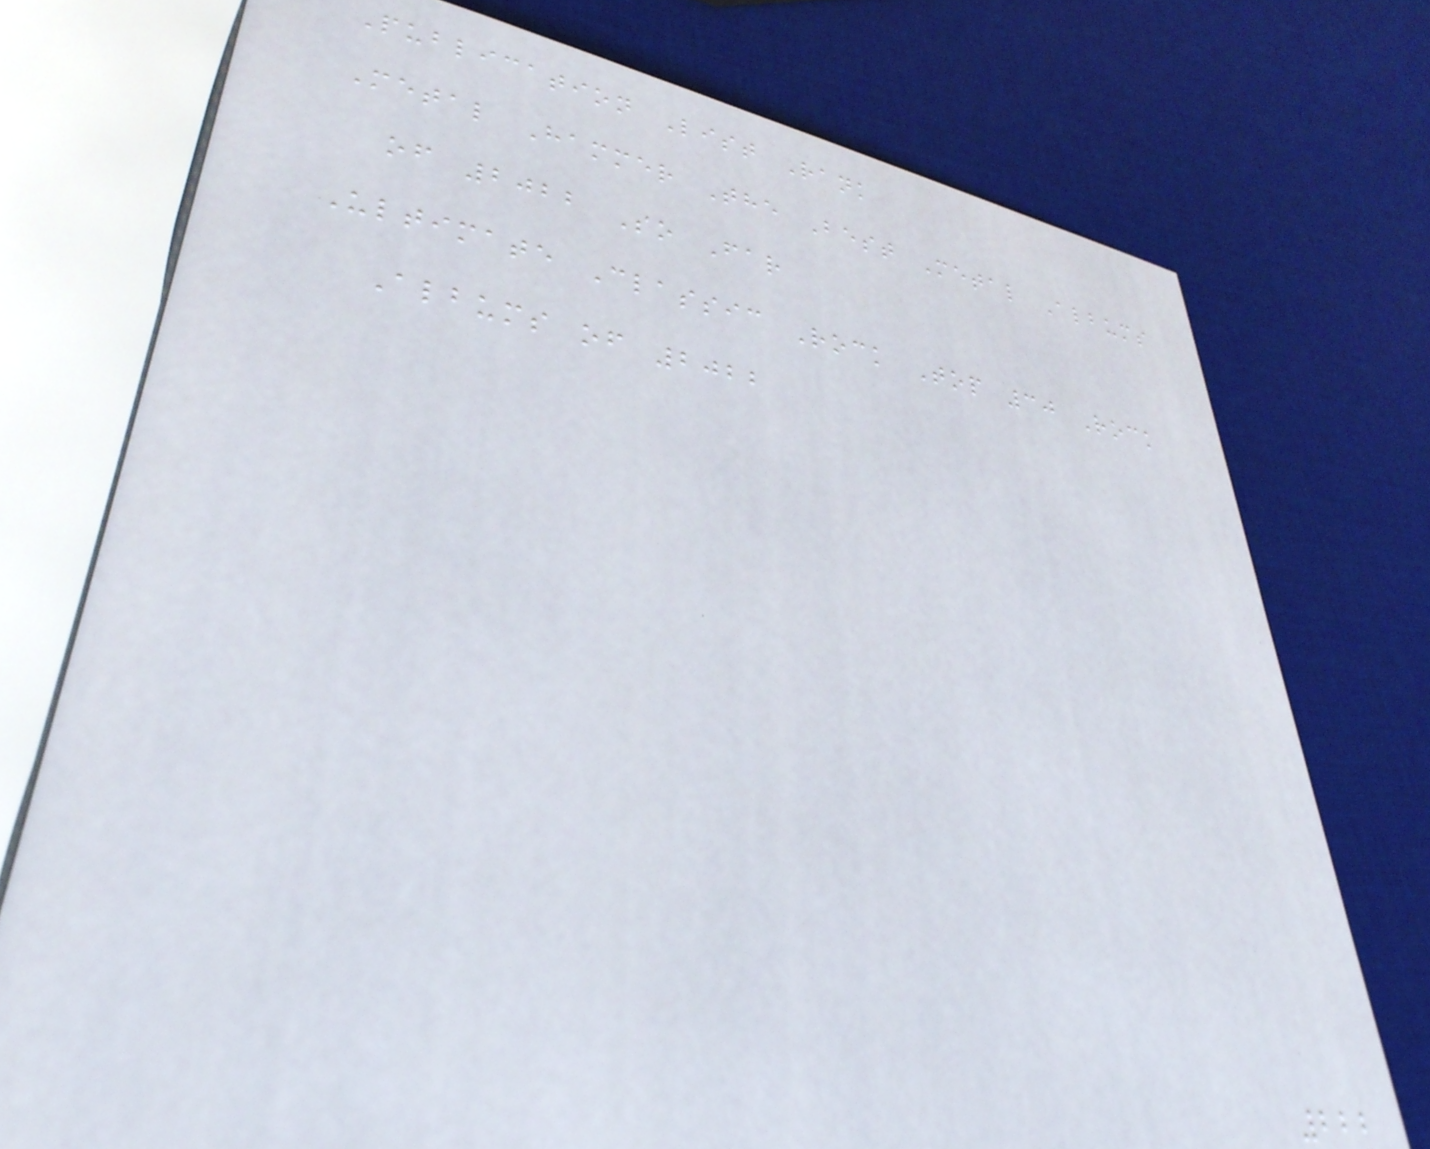Publication List Rank
Metal Hammer The Best Metal Albums
of 2022 So Far
Ultimate Classic Rock Top 30 Rock
Albums of 2022
222
